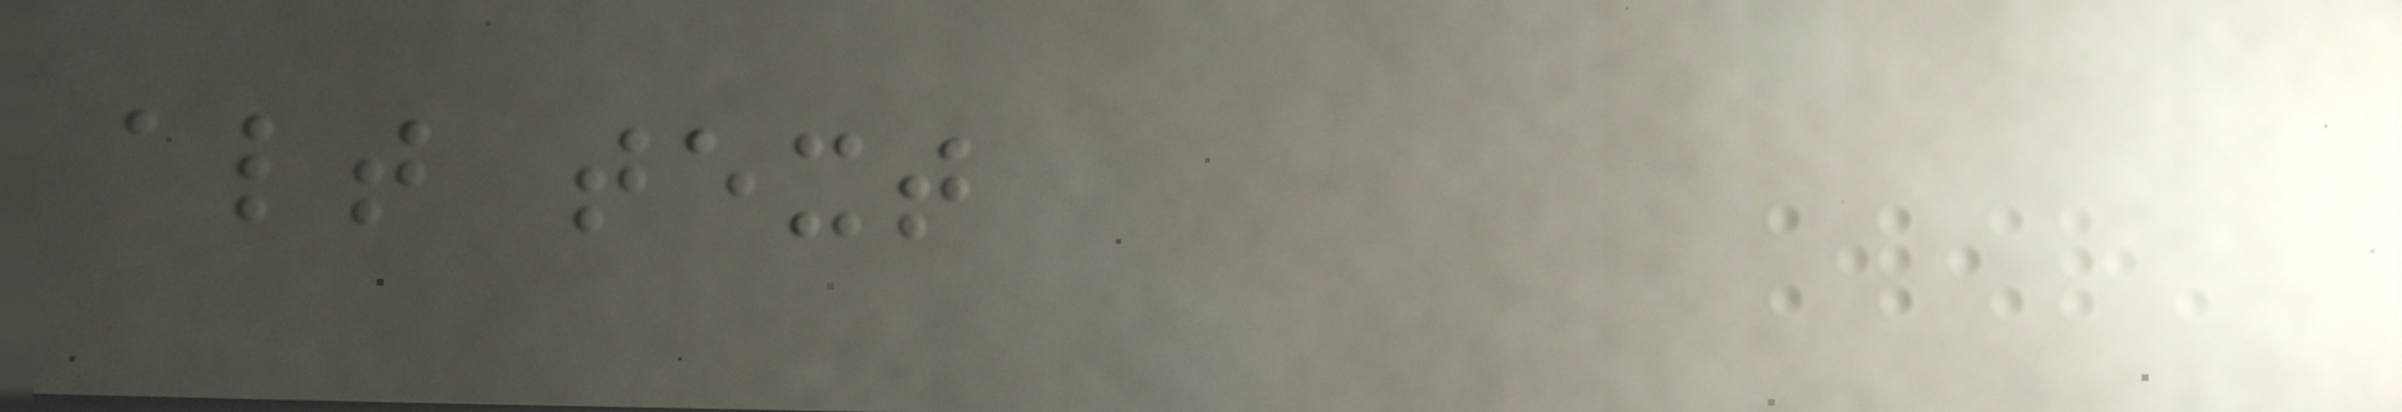alt text
